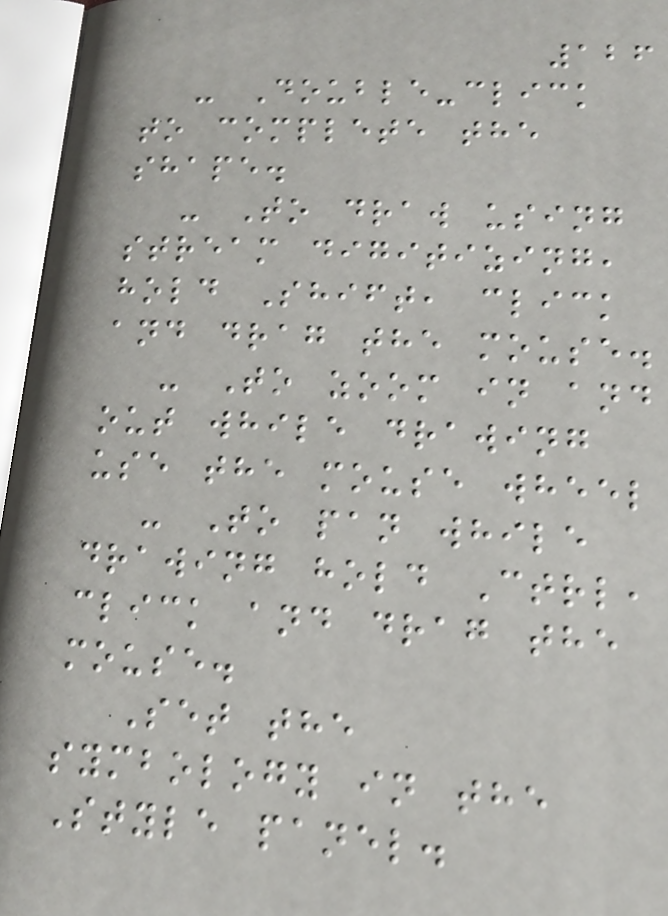126
- Double-click
to complete the
shape.
- To draw using
stream digitizing,
hold Shift, click
and drag the mouse.
- To zoom in and
out while drawing
use the mouse wheel
- To pan while
drawing hold Ctrl,
click and drag the
mouse.
Set the
symbology in the
Style panel.
